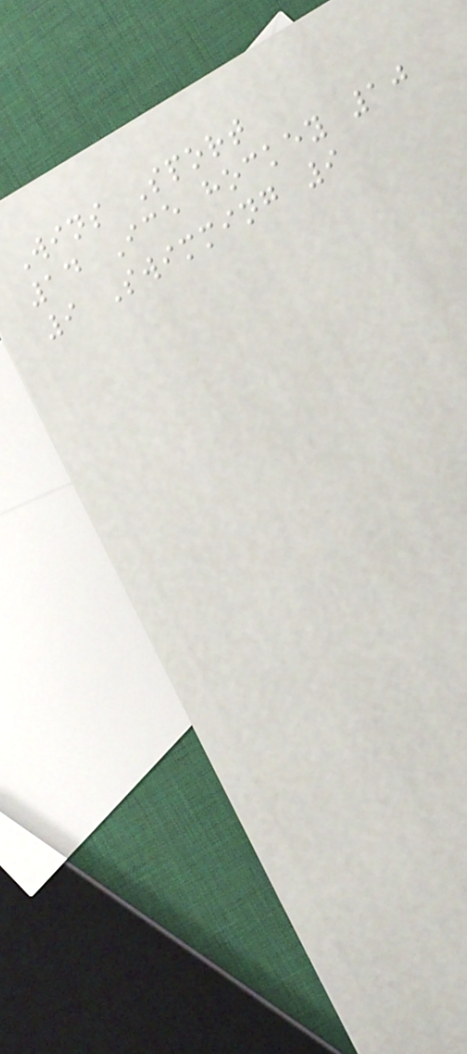Wins Sport
14 Ice hockey 10
9 Swimming 9
